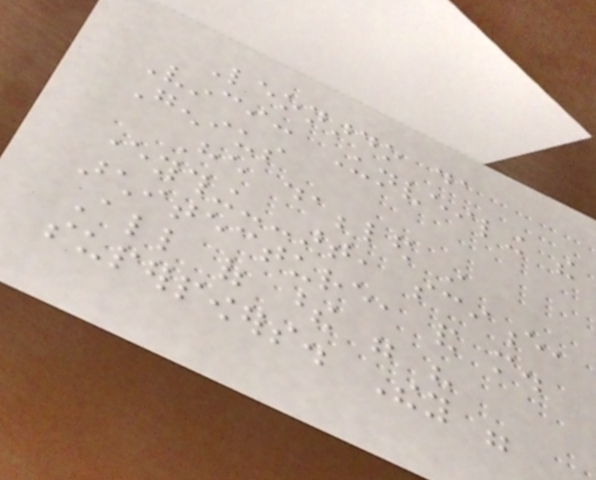Leonardo da
Vinci: Unveiling the
Genius
He dabbled in
everything--art, science,
architecture, and more.
All of these were his
superpowers. They were
